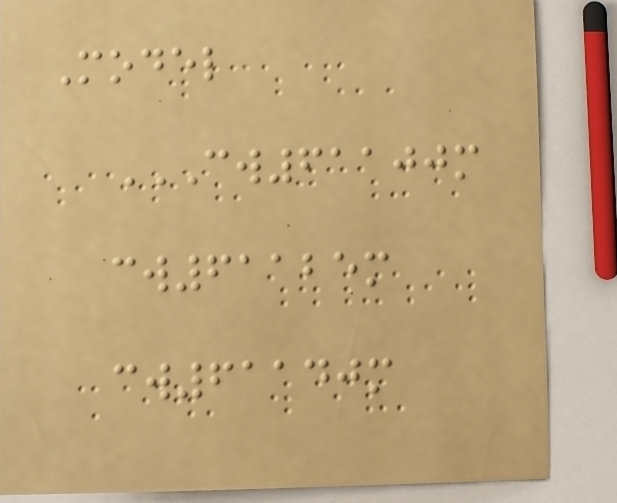Model
CW61100M
CW61125M
CW61140M
